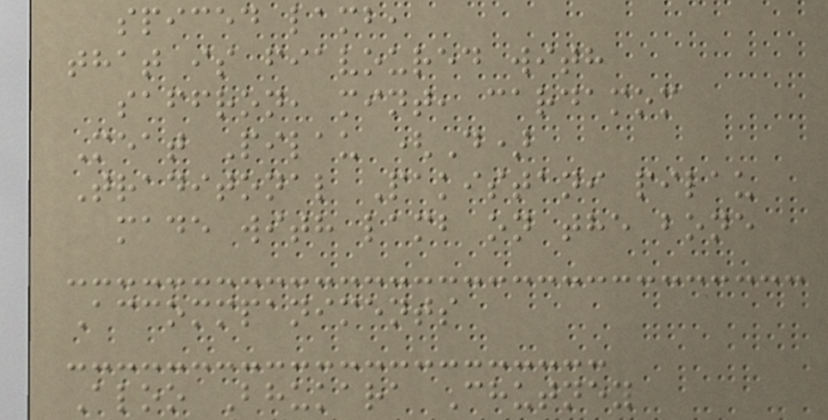spiced lamb,
that is fiavoured with
saffron, mint, cardamom
Meat Pilau (D)
Traditonal Pakistani pilau
made with lamb on the bone
Accommpaniments
Aloo Bhukara Chutney
